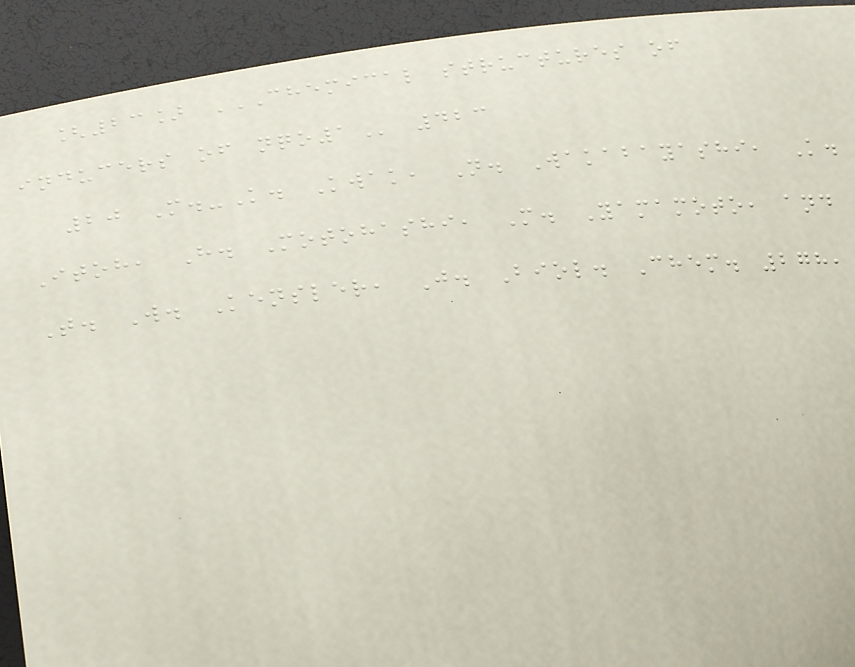[23] CHEMICAL STRUCTURES OF
INDUCERS OF NQO1 423
20 M.-K. Kwak, N. Wakabayashi, K.
Itoh, H. Motohashi, M. Yamamoto, and
T. W. Kensler, J. Biol. Chem. 278,
